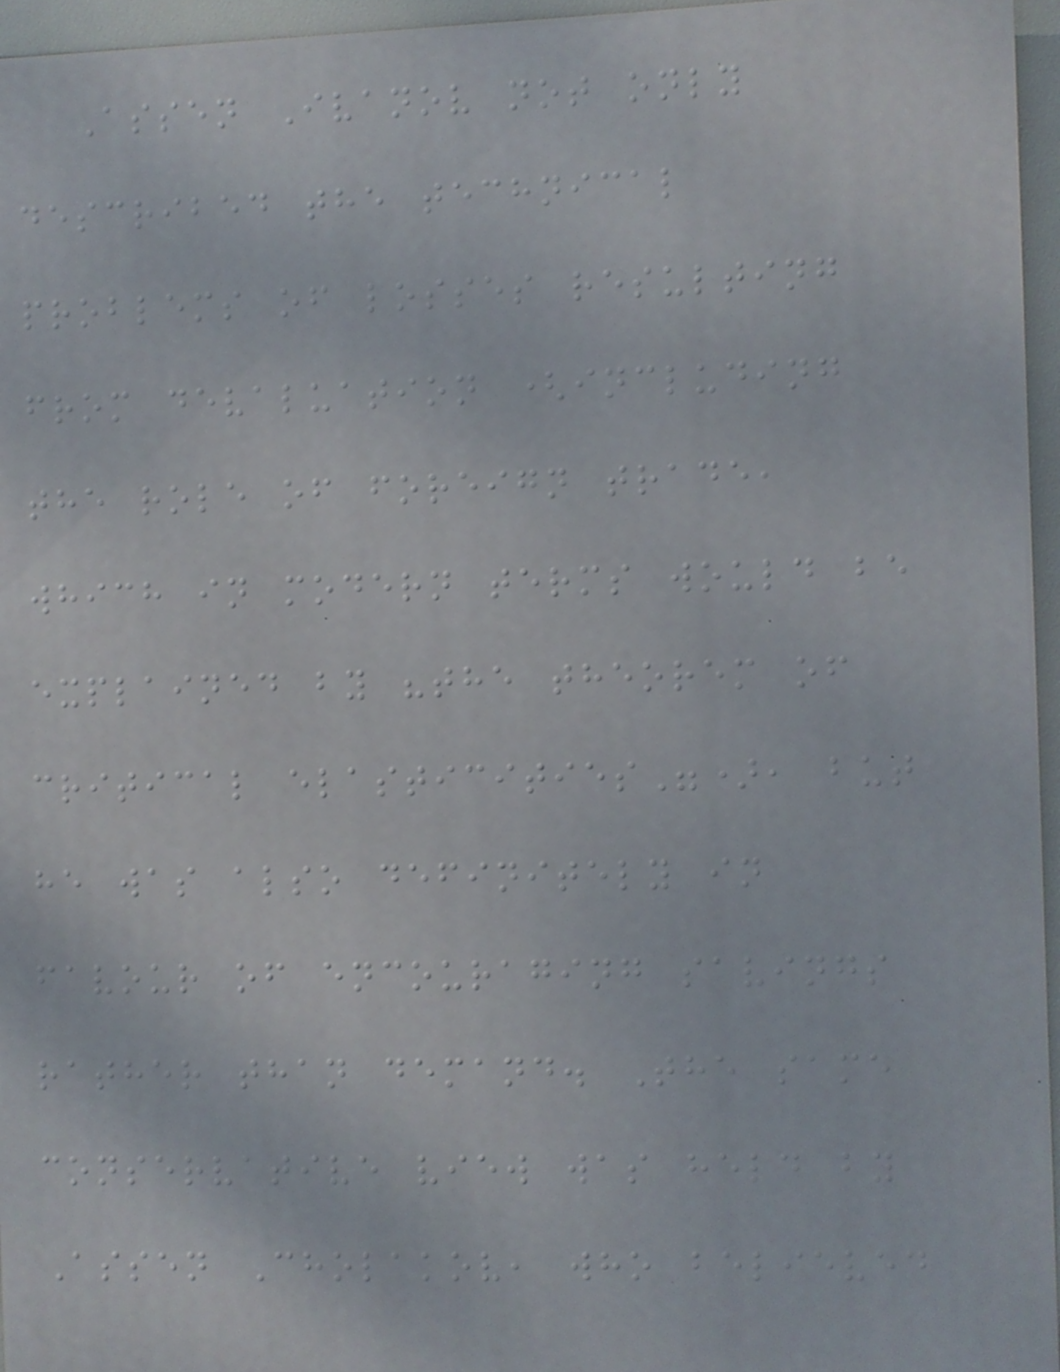Assen Ivanov not only
described the technical
problems of losses resulting
from devaluation (including
the role of foreign trade,
which in modern terms would be
explained by "the theorem of
critical elasticities"), but
he was also definitely in
favour of encouraging savings
rather than demand. The same
conservative view was held by
Assen Cholakov, who believed
